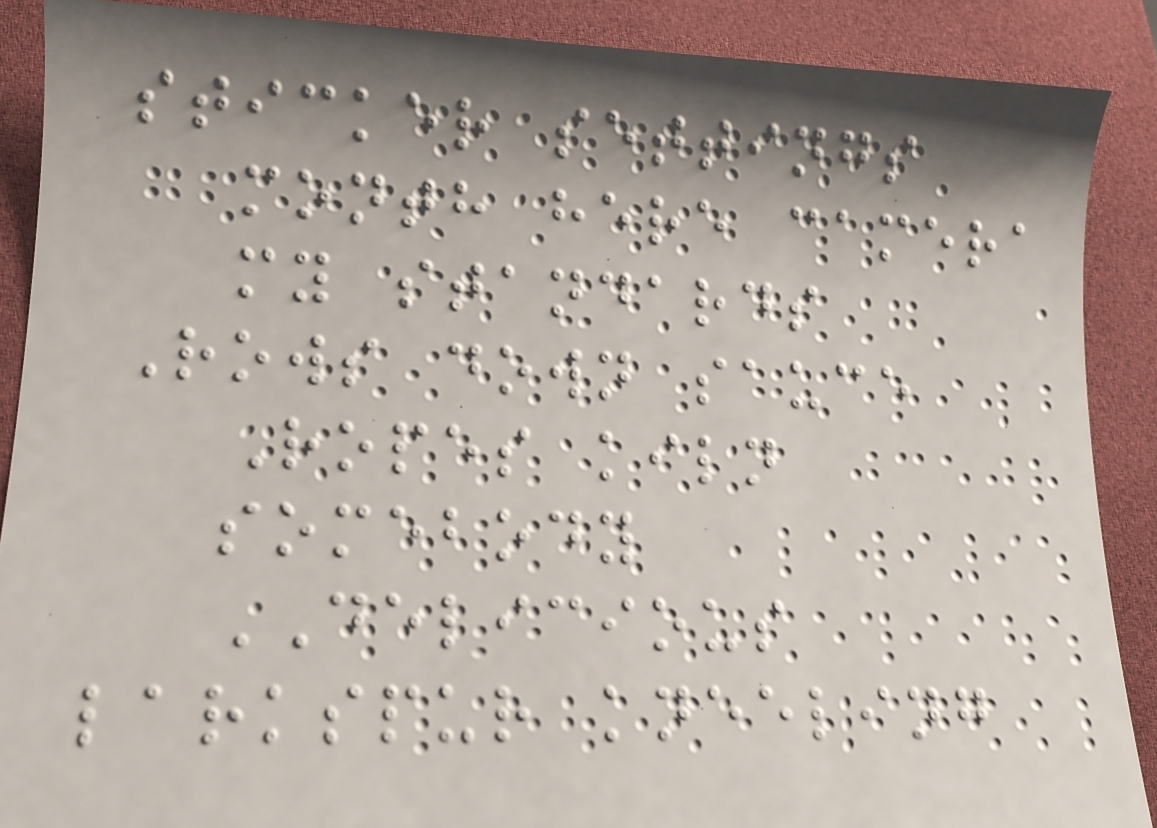sticker settings
month here camera
my standards
Rows down sauce
Ropes kiln
somebody
DELICIOUS
larkspur kneeling
